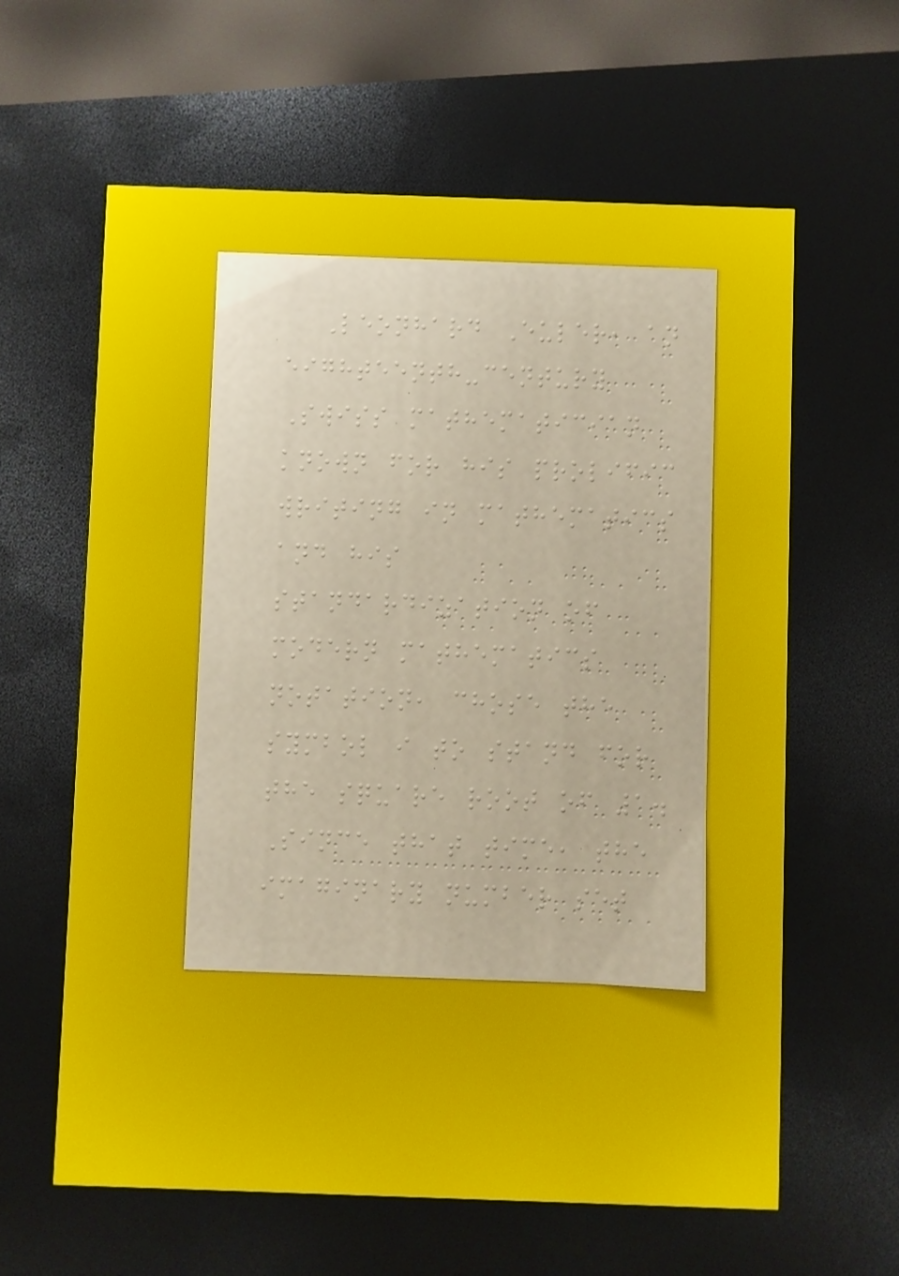Leonhard Euler, an
eighteenth-century
Swiss mathematician
known for his prolific
writing in mathematics
and his
standardization of
modern mathematics
notation, chose the
symbol i to stand for
the square root of 1.
Since that time, the
imaginary number set
